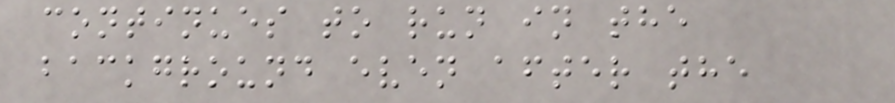continues to run in the
background even after the
